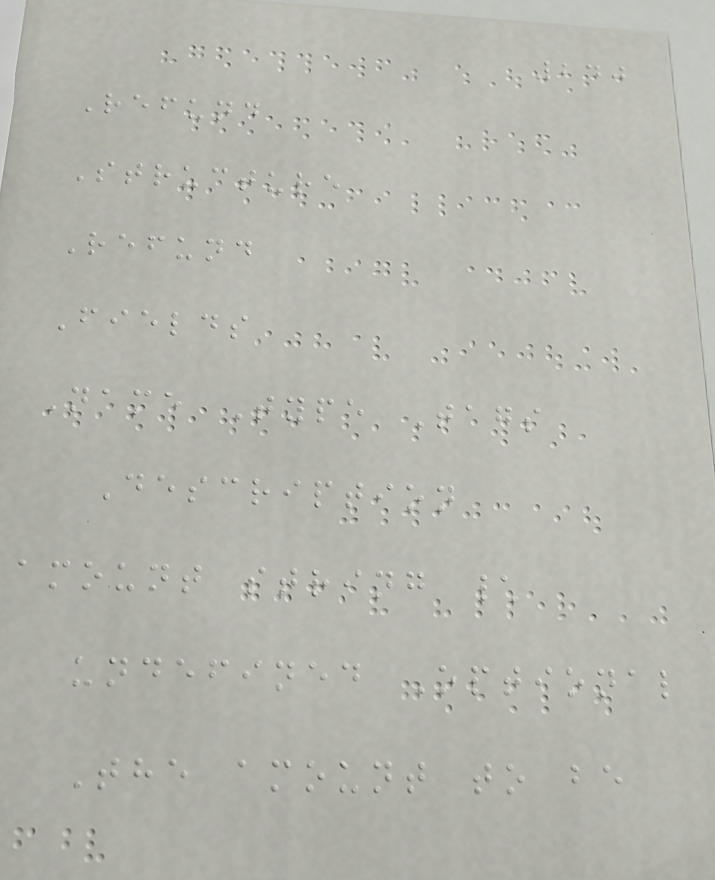240
Refund
Structure
Refund
Fields
Name Type Tags
Description
amount string \
undefined Optional
The amount to be
